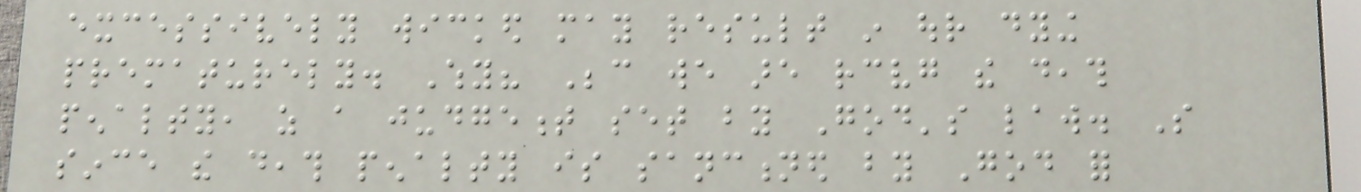excessively wicked may result in our dying
prematurely. Why? Because we are receiving the death
penalty, as a judgement set by God's law. So
since the death penalty is sanctioned by God for
